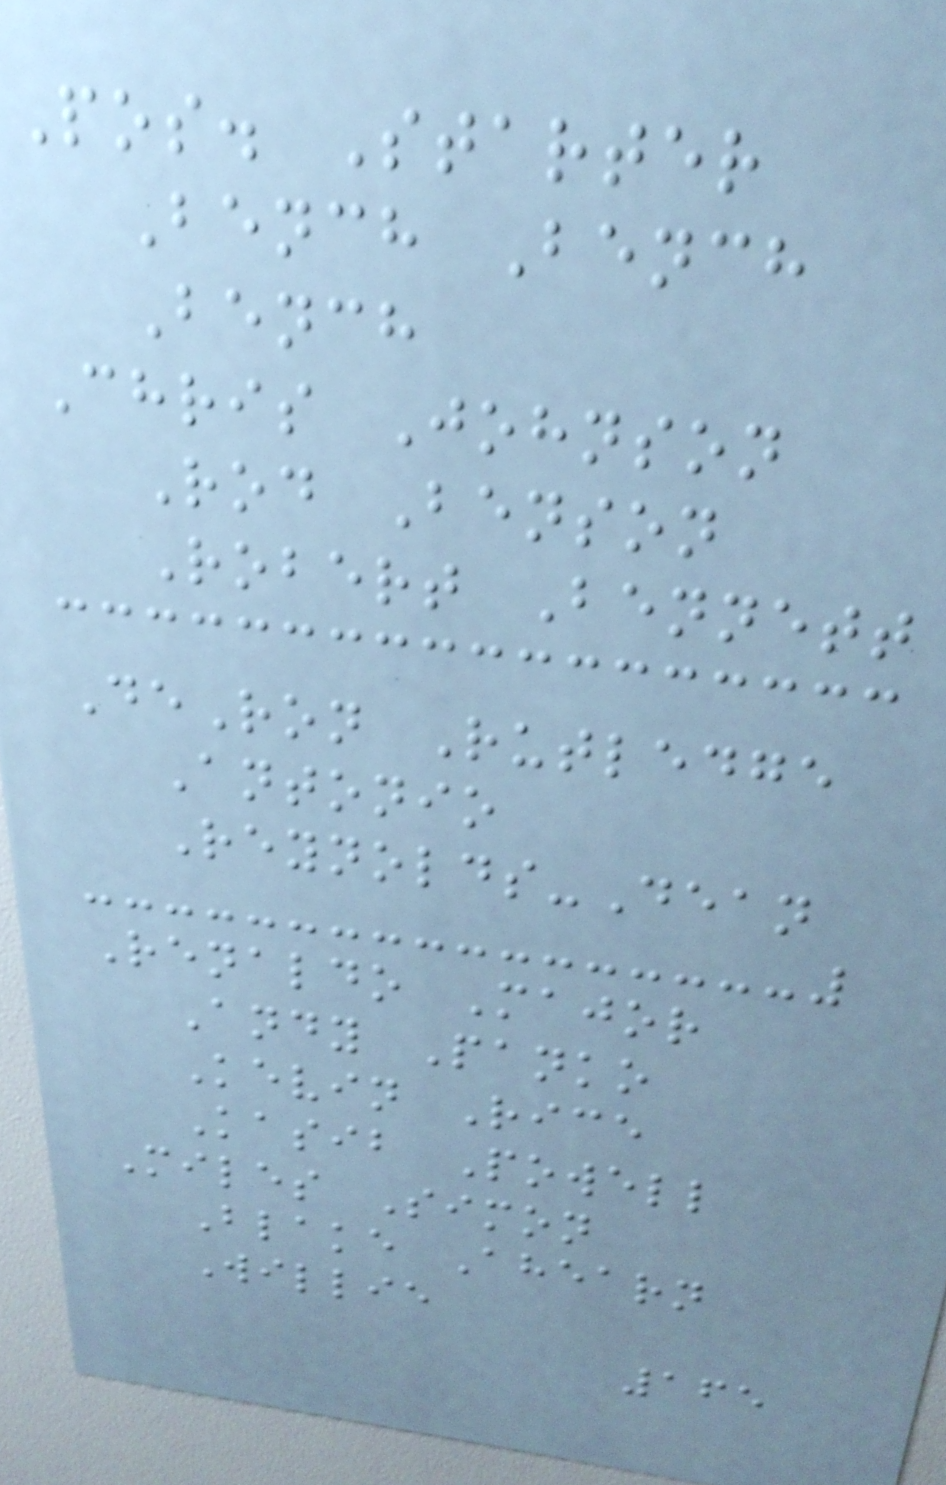Pos. Starter
Bench Bench
Bench
Chris Johnson
Rod Benson
Robert Bennett
DeRon Rutledge
Antonio
Reynolds-Dean
Renaldo Major
Andy Panko
Kevin Rice
Kasib Powell
Miles Simon
Blake Ahearn
Willie
165
